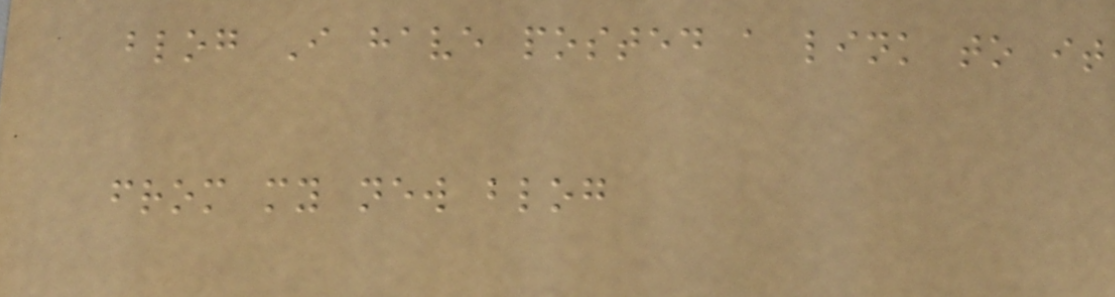blog I have posted a link to it
from my new blog
